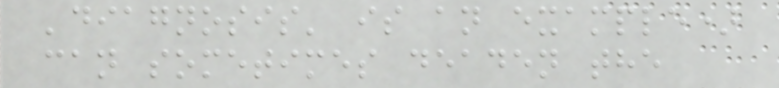'diagnosis' is an example)
can sometimes deaden the
